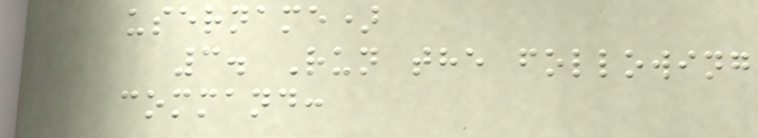username)
3. Run the following
command:
